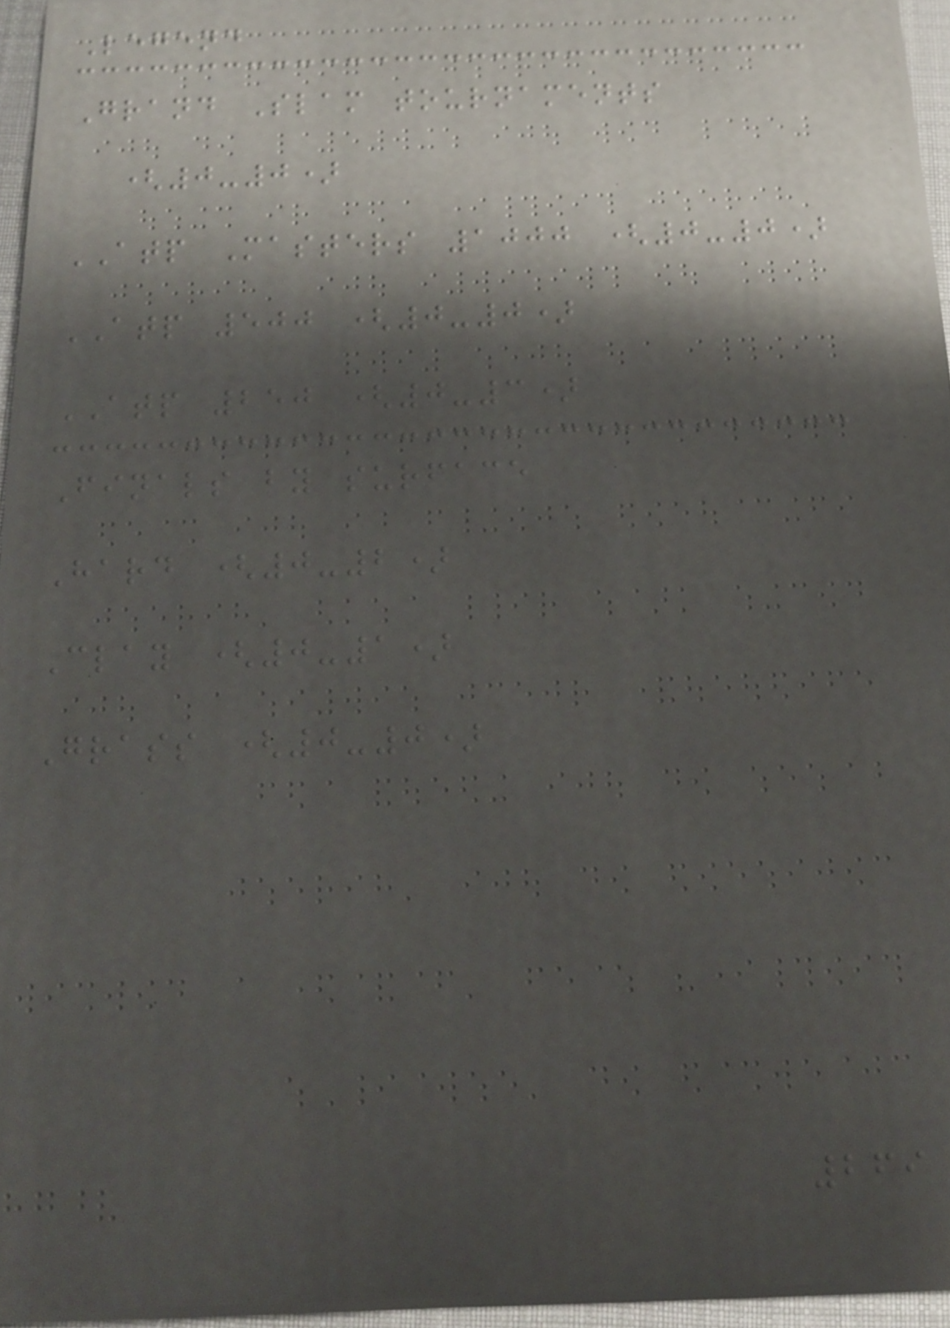Legend
Grand Slam tournaments
(0-0)
ATP Masters 1000 (0-0)
ATP 500 (0-0)
ATP 250 (0-3)
Finals by surface
Hard (0-2)
Clay (0-1)
Grass (0-0)
269
